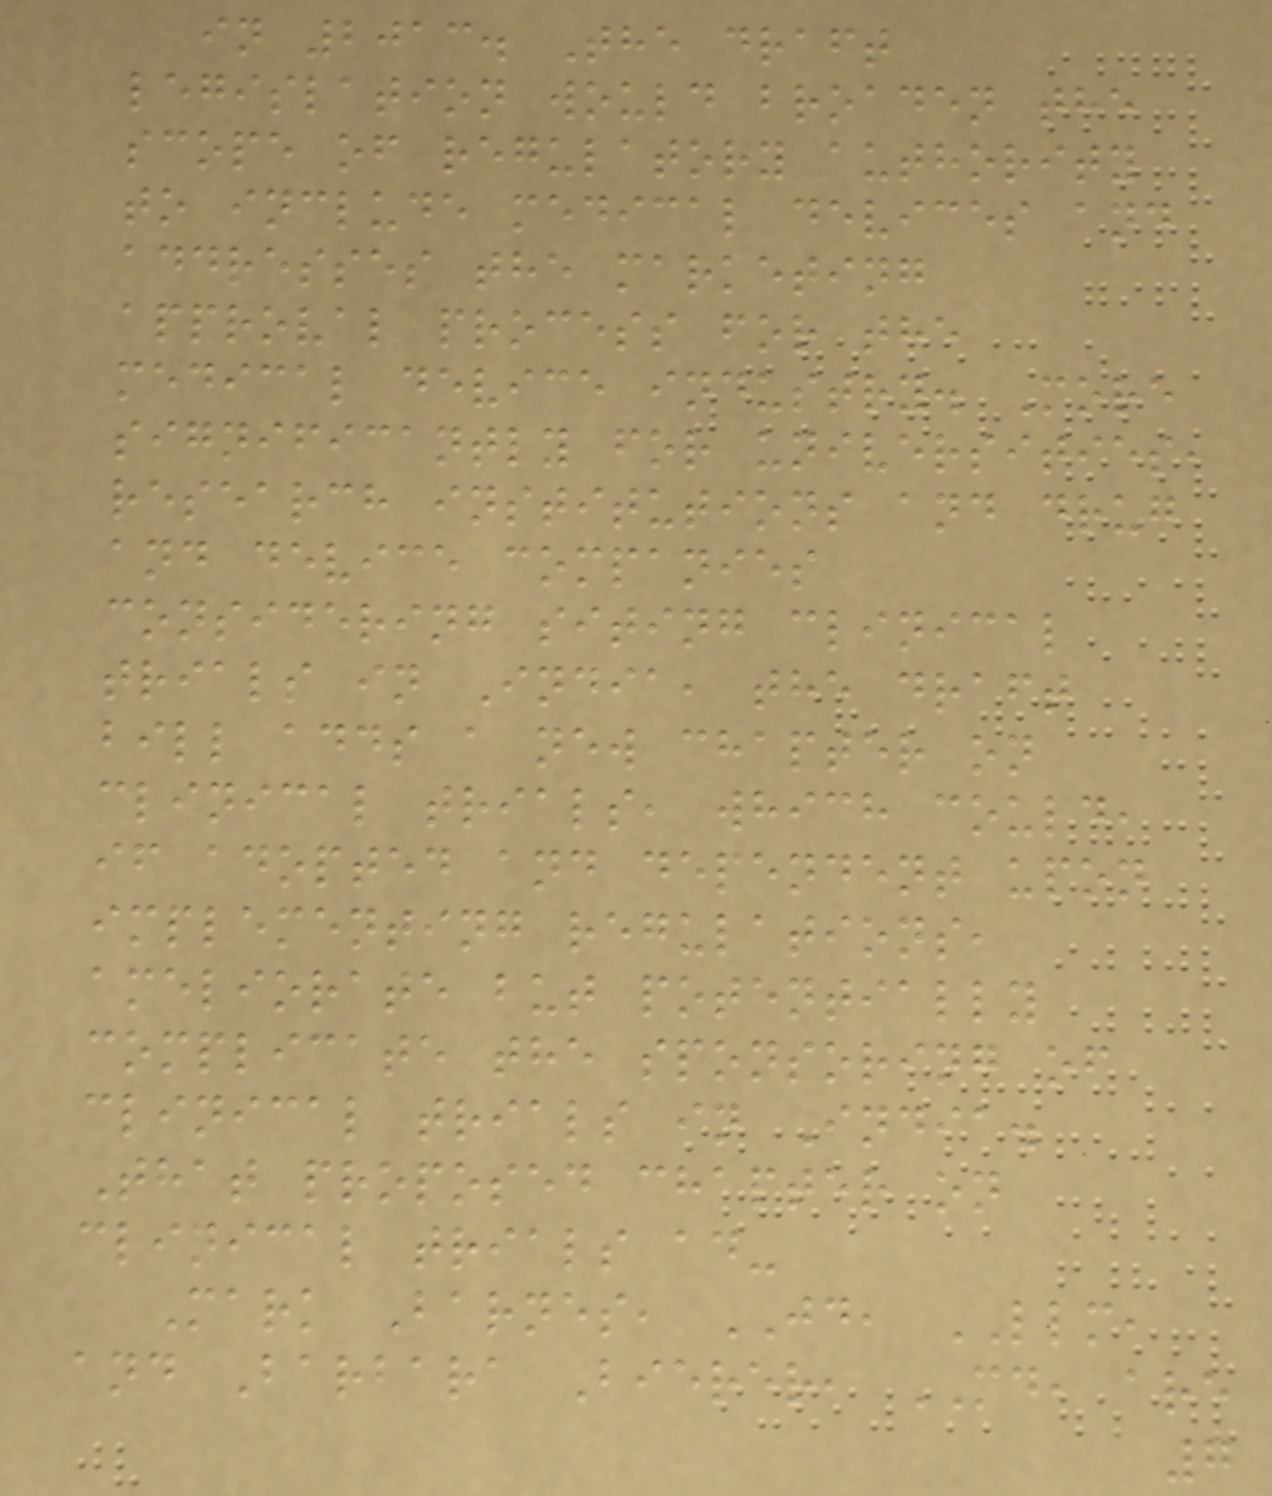in 2013. The draft
legislation would broaden the
scope of regulatory authority
to include medical devices and
addresses the marketing
approval process for the
medical device industry. More
significantly for universities,
research institutions and drug
and device companies
considering siting clinical
trials in India, the draft
bill adds a new chapter on
clinical trials, which could,
if adopted and dependent upon
implementing regulations,
ameliorate but potentially
complicate the sponsoring of
clinical trials in India.
That proposed chapter on
clinical trials ad-
Mark Barnes, JD, LLM,
and Barbara Bierer, MD, are
7
